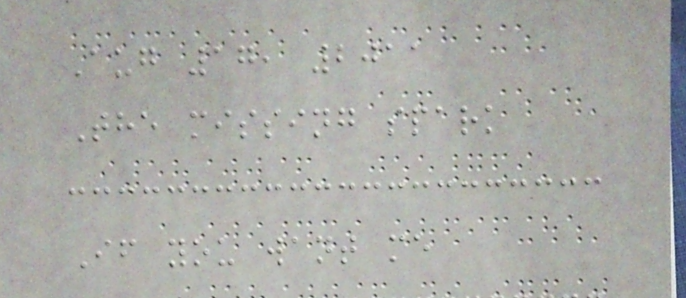Aug 17, 2011
The missing spark
If you want me
